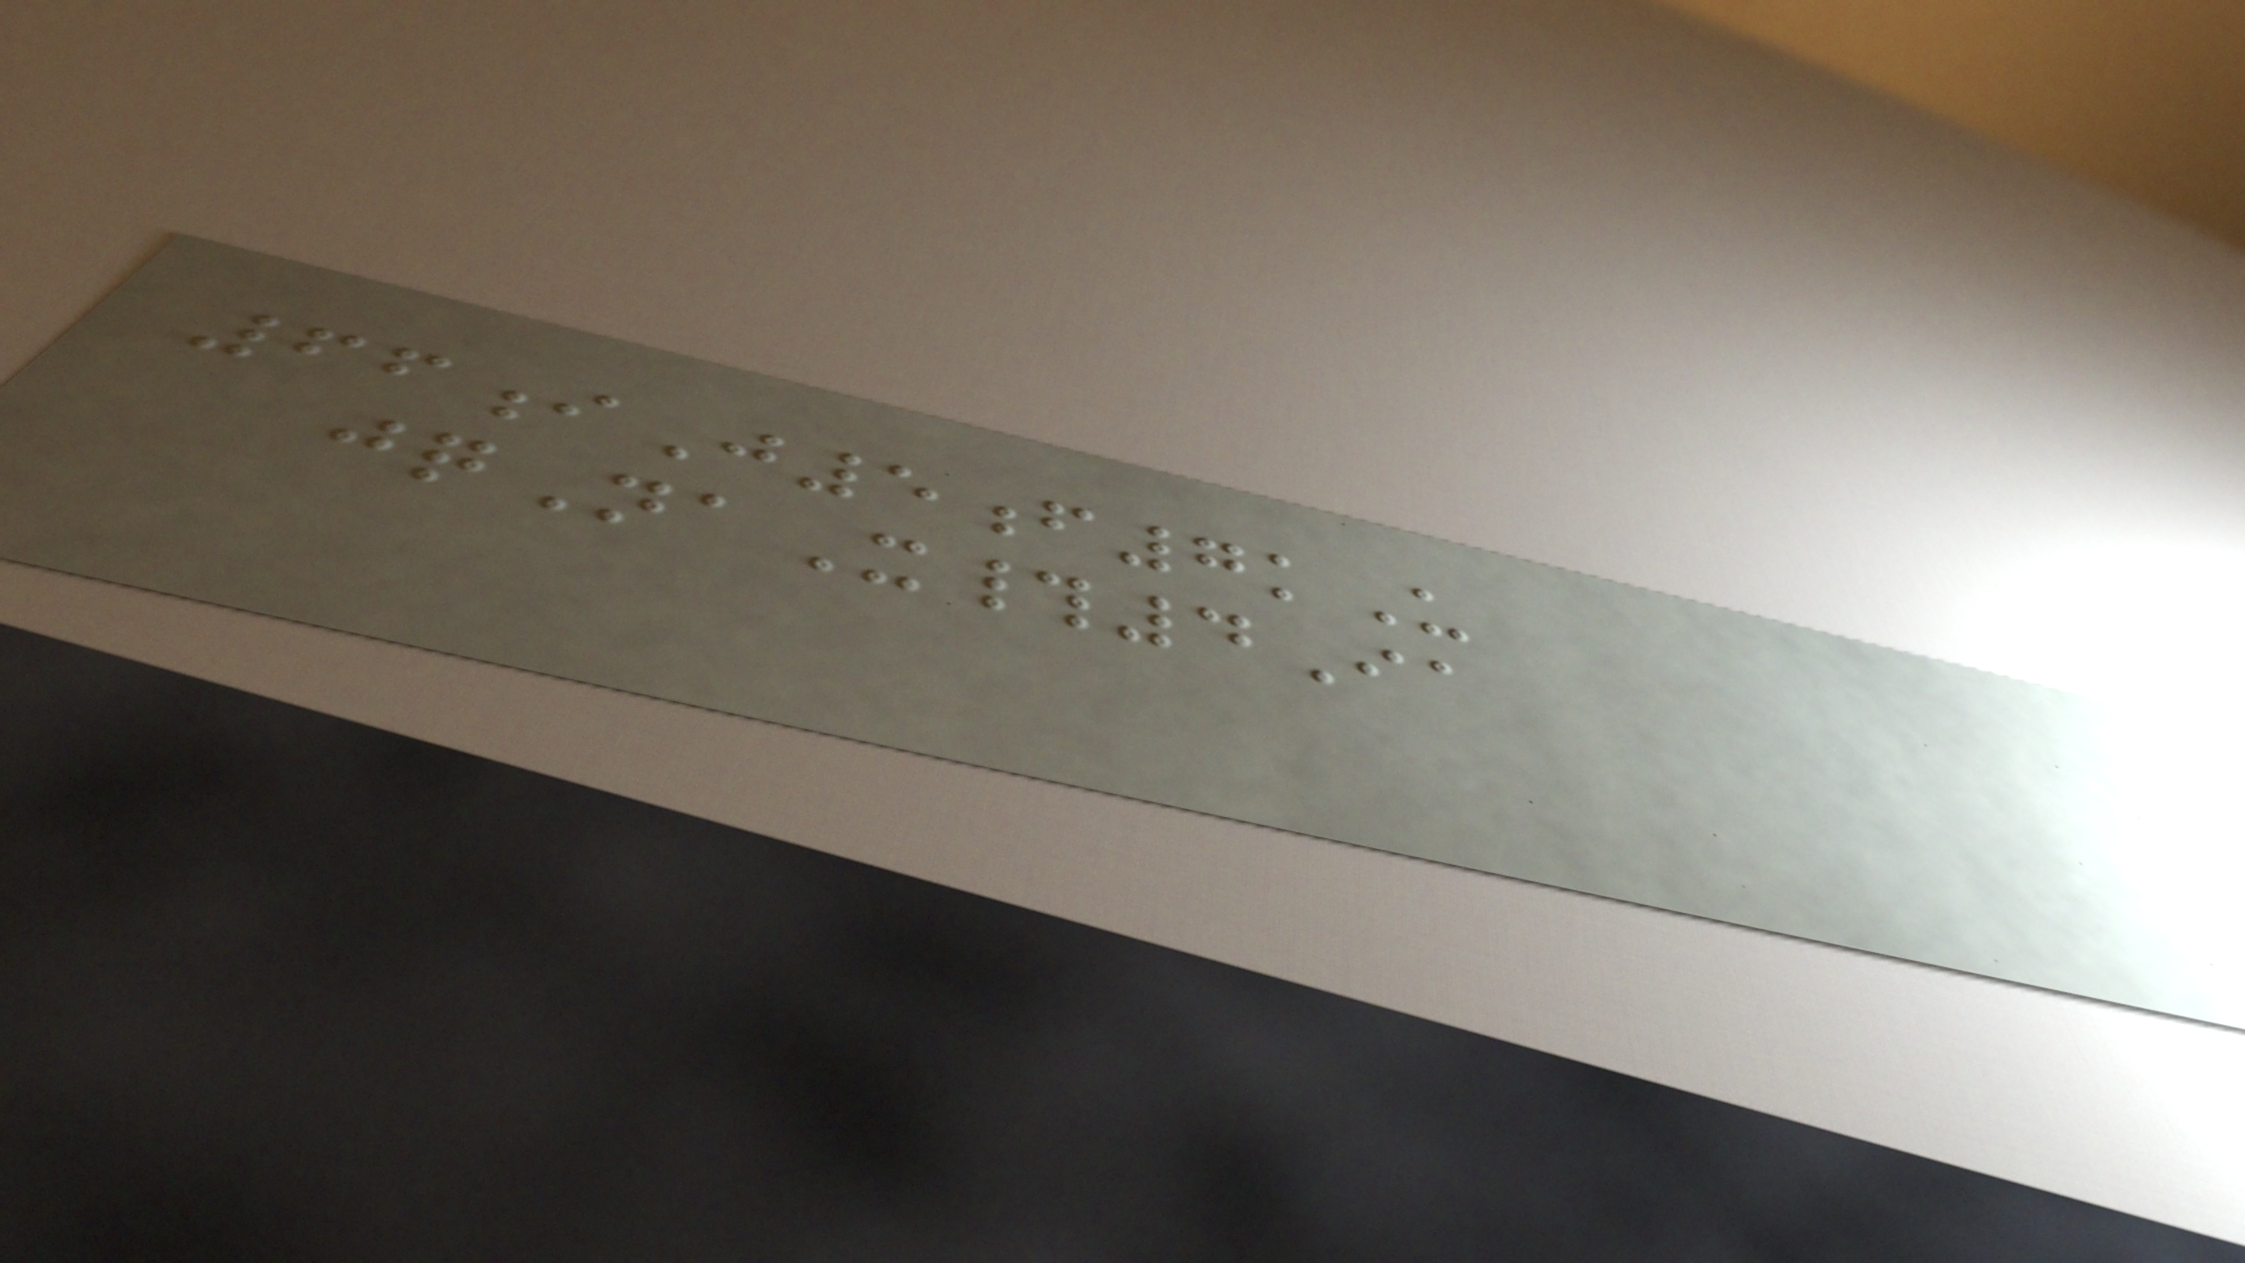66iJ5f7kU
jqNaX#4Ia
